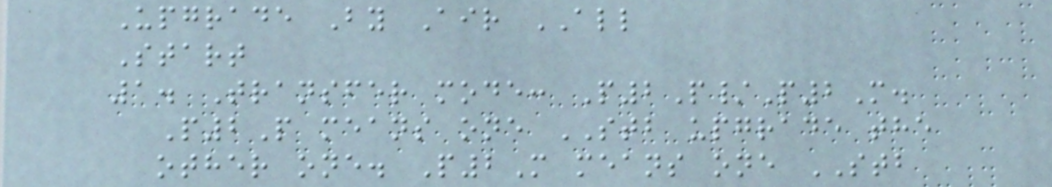Upgrade By Air ALL
Start
1. Transfer mode: P2P/P2M.
P2P means one STB upgrade the
other one. P2M means one STB
